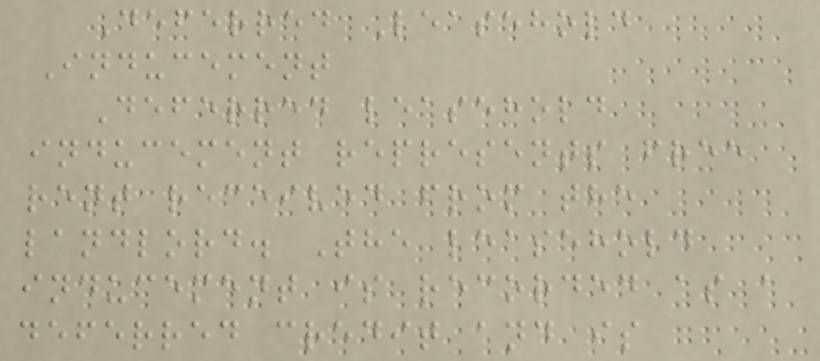Deferred Leasehold
Inducement
Deferred leasehold
inducement represents free
rent received from the
landlord. The leasehold
inducement is recorded as a
deferred credit and is
